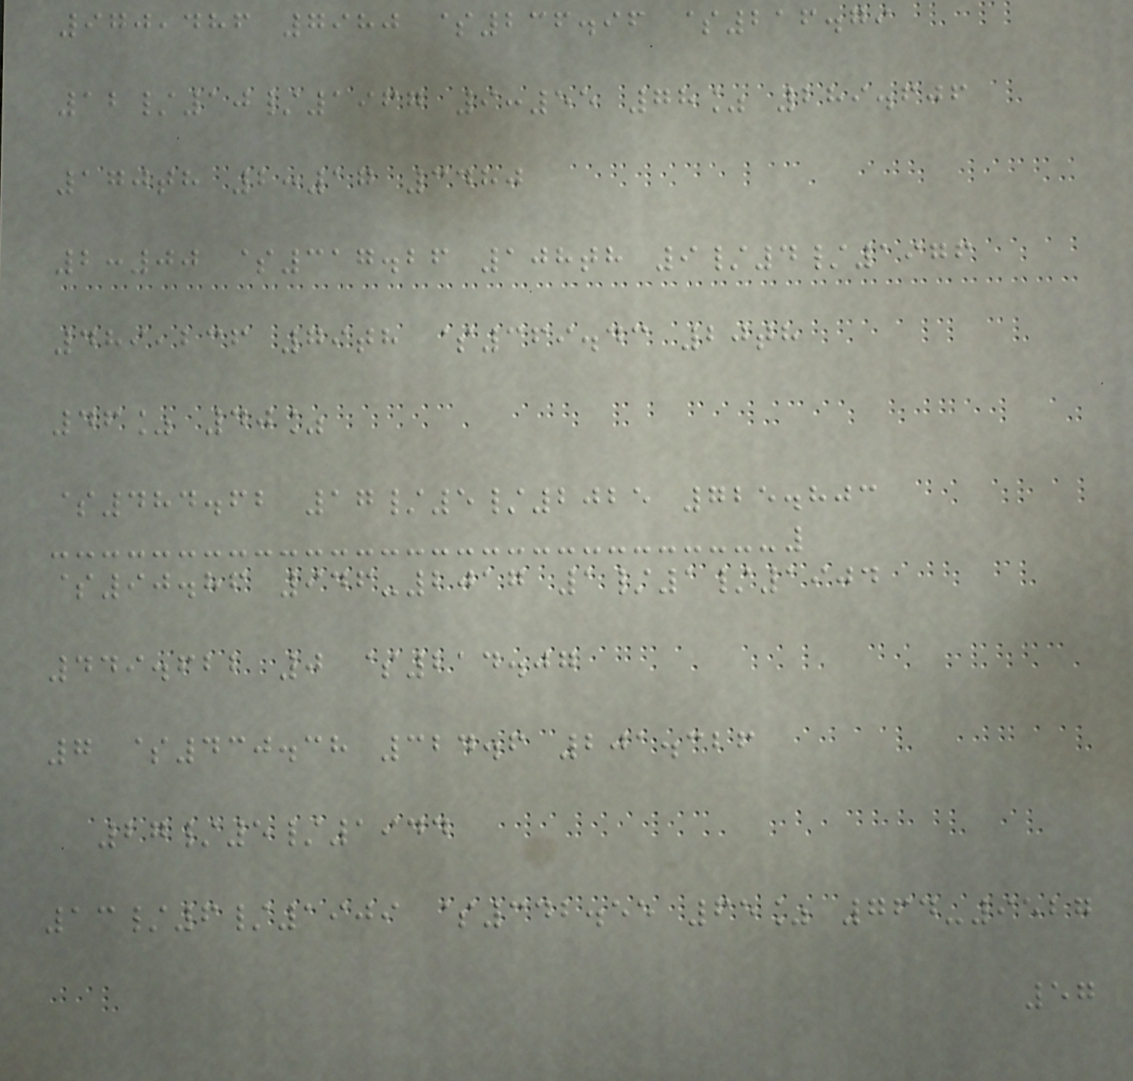970,486 7980 $236.96 $216.79
12/10/1967 9:55 78% 289.606
170th 2:17 3480
2:00 $317.26 108th 9/4/1976
489,236 79th $369.43 20th
46% 40%
$484.62 17/5/2025 725.803
$90.86 946-2017 1/1/1904
449.622 0 $214.07
7 $430.38 324.6 201.326
27/5/1944
13/6/1909 $342.55 65% 764-9527
57
